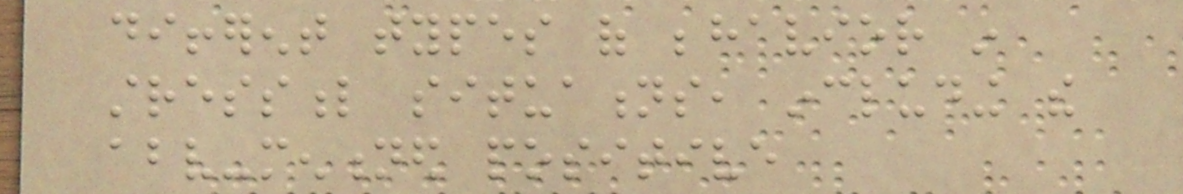different types of behavior in
stressful situations, including the
above-mentioned positive
